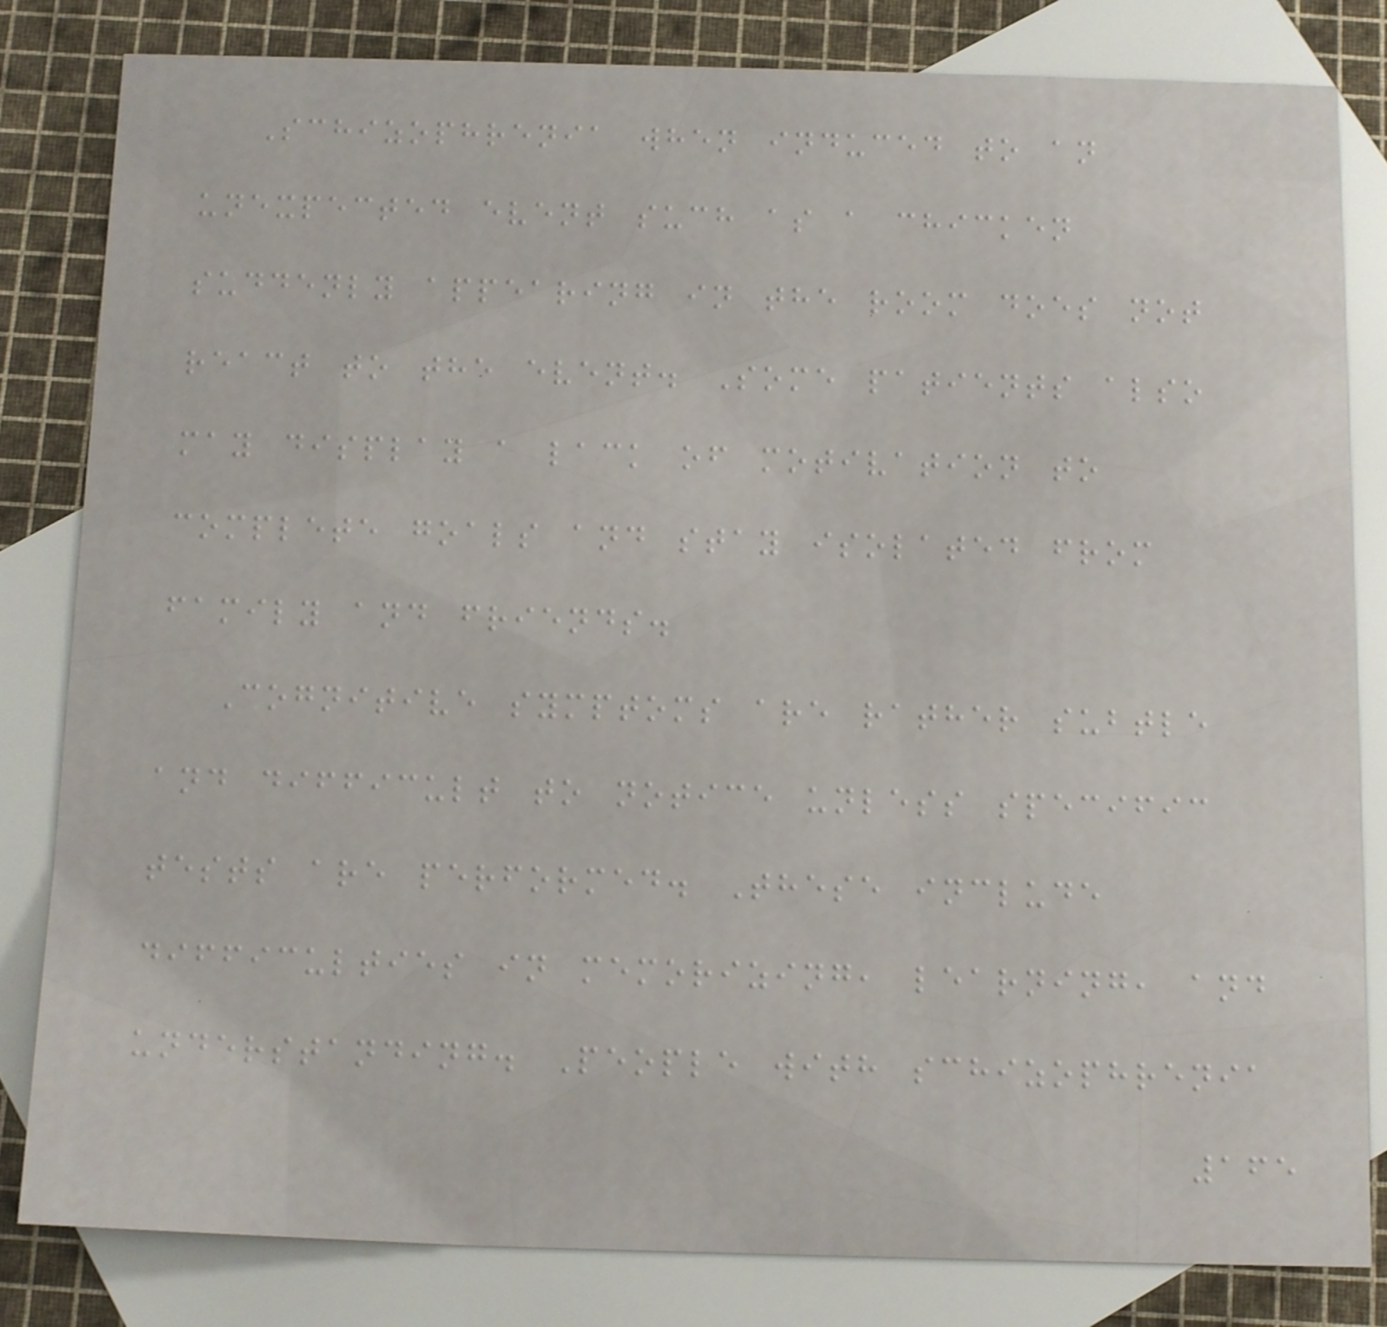Schizophrenia when induced to an
unexpected event such as a chicken
suddenly appearing in the room does not
react to the event. Some patients also
may display a lack of motivation to
complete goals and stay isolated from
family and friends.
Cognitive symptoms are rather subtle
and difficult to notice unless specific
tests are performed. These include
difficulties in memorizing, learning, and
understanding. People with schizophrenia
165
